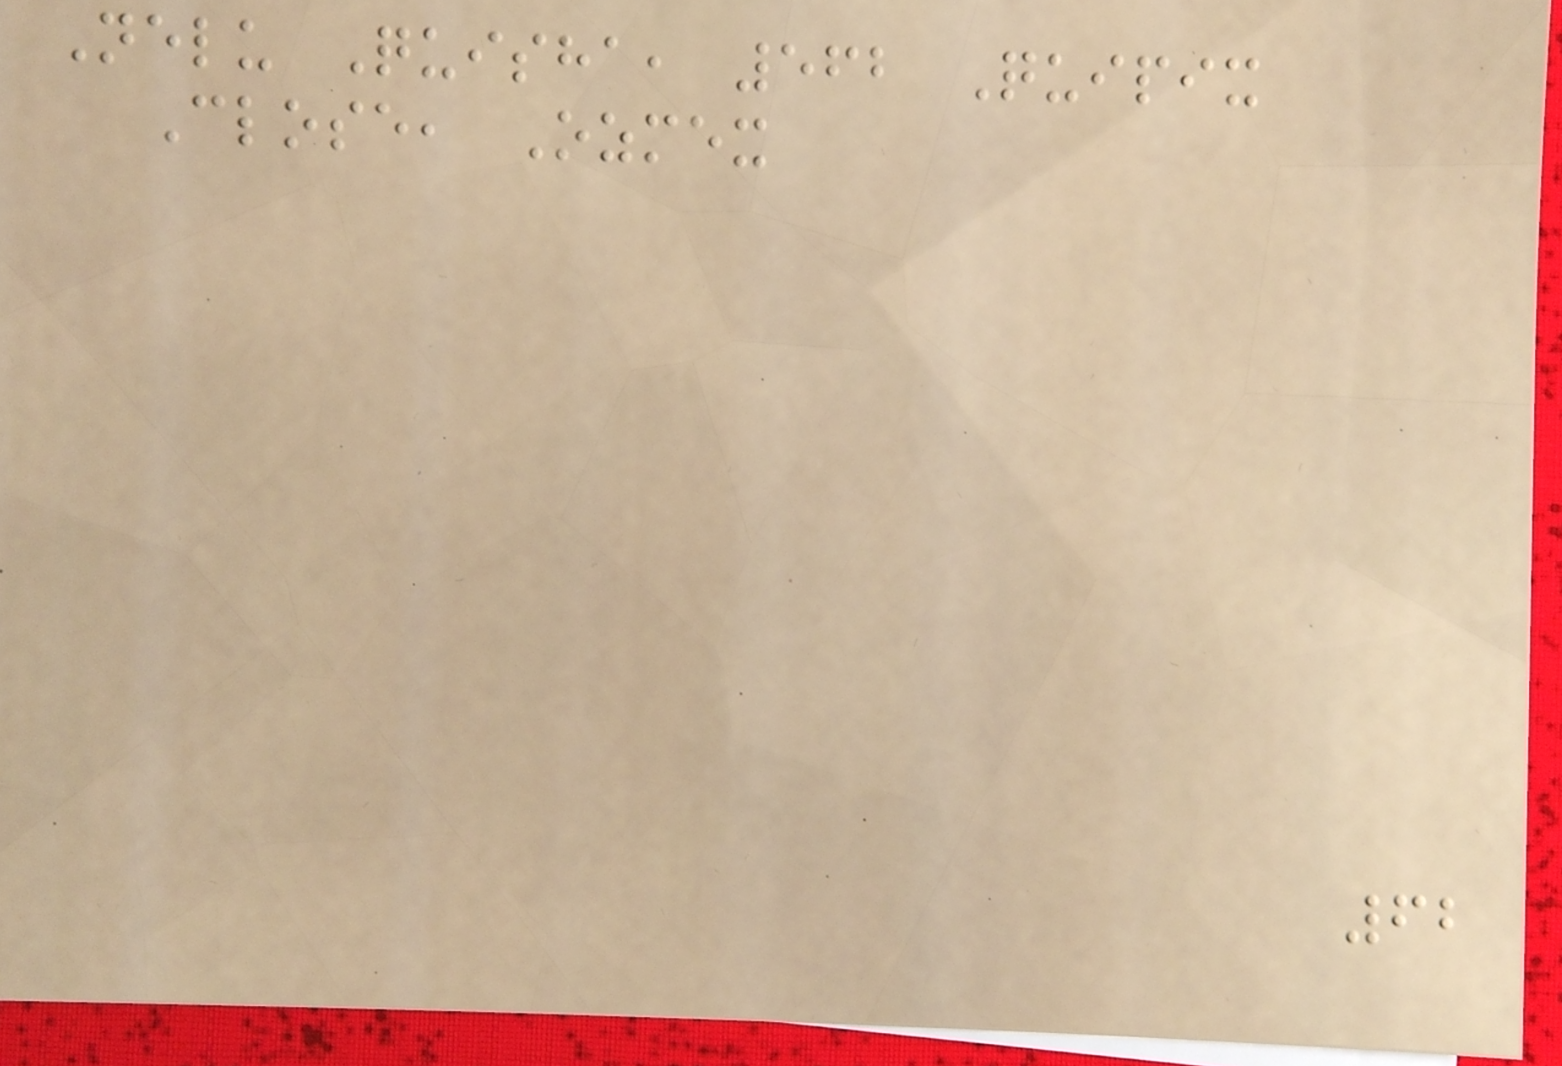Nelu Quisha, 562 Quipix
Close, Ozmex
62
